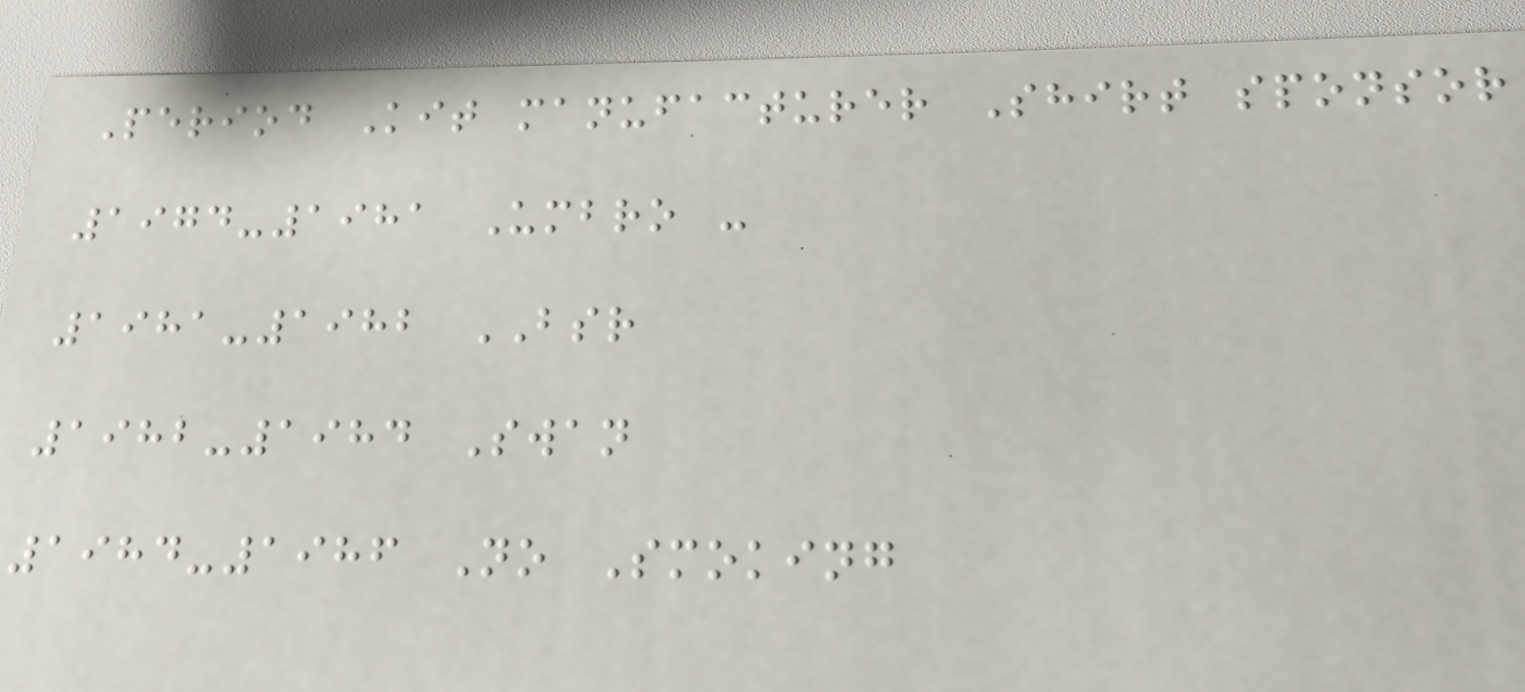Period Kit manufacturer Shirt sponsor
1974-1981 Umbro -
1981-1982 BSR
1982-1984 Swan
1984-1986 No Smoking
